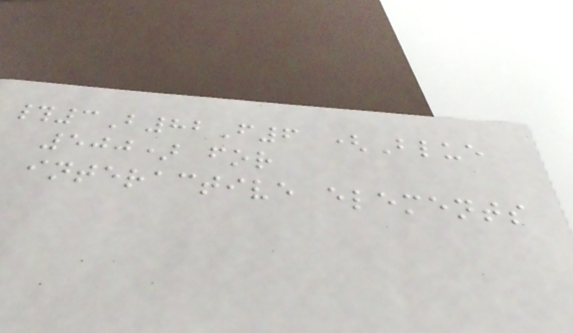#3B82F6 (Blue
500) for
interactive elements
